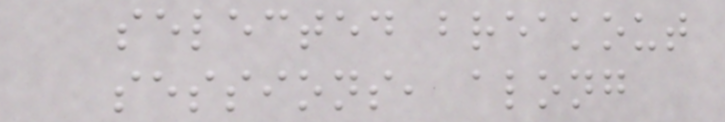selected breakout
sessions, along
